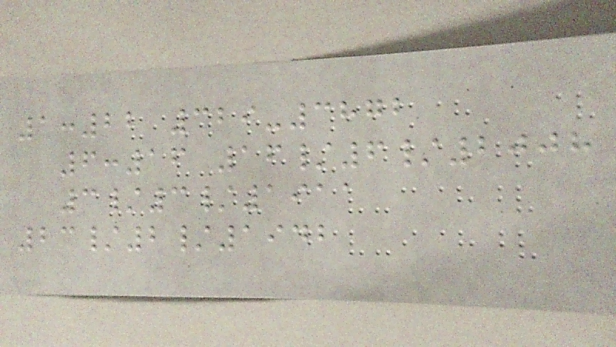1:22 329-3872
6:16 16/6/2008
3/3/1911
23/2/1942
